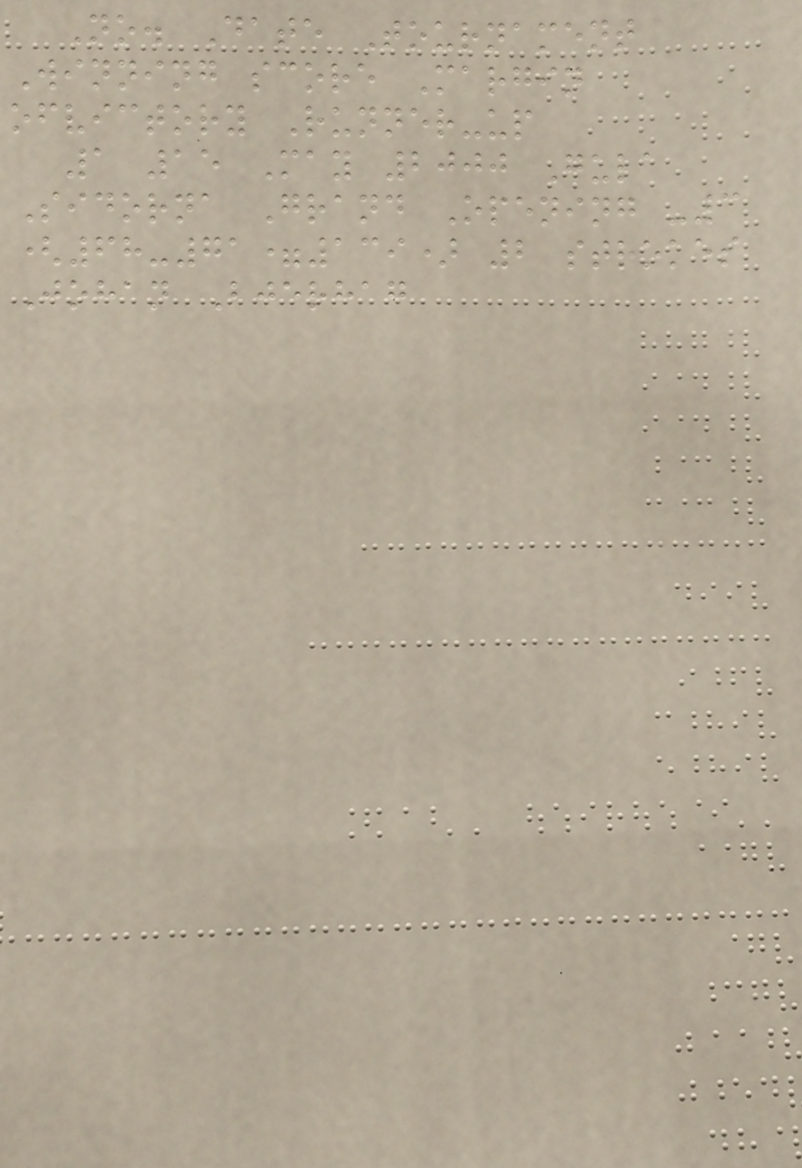No. Date Tournament
Winning score Margin
ofvictory Runner-up
1 15 May 2000 Gula
Sidorna Grand Opening -3
(68-71=139) 2 strokes
Johan Bjerhag
